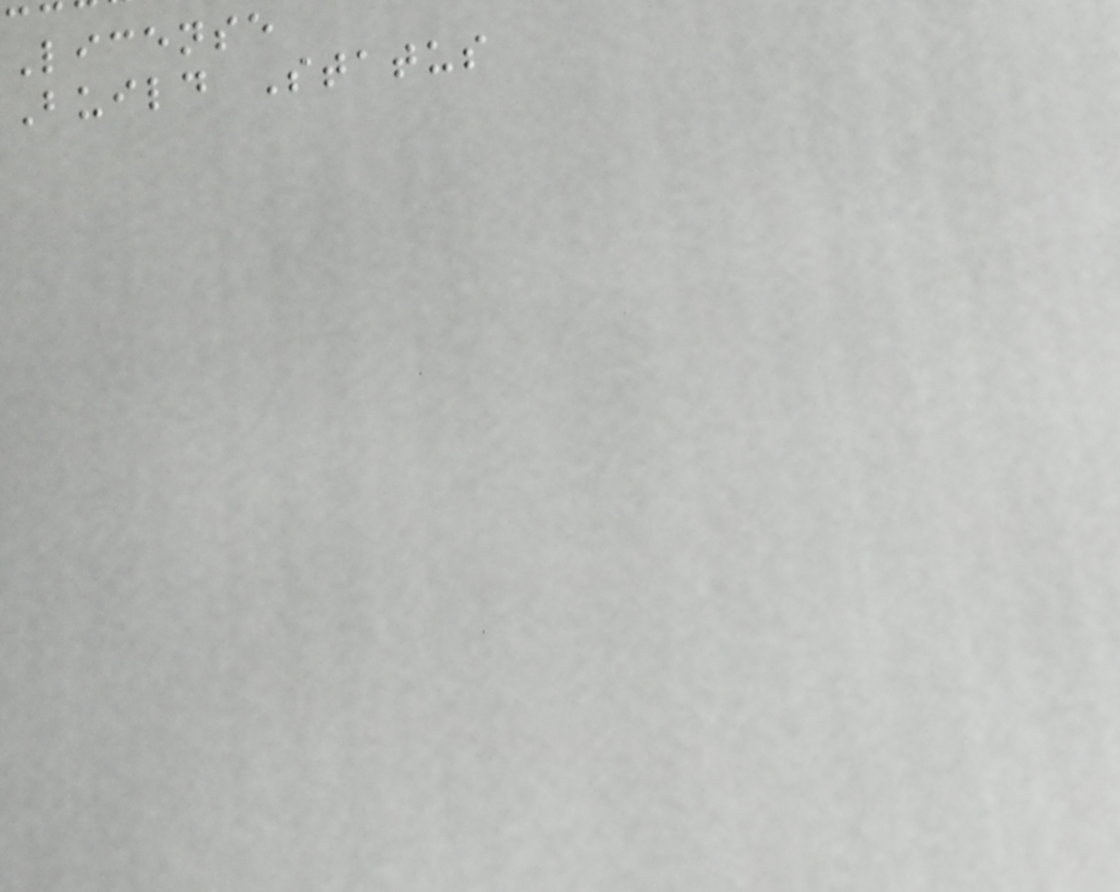License
Build Status
